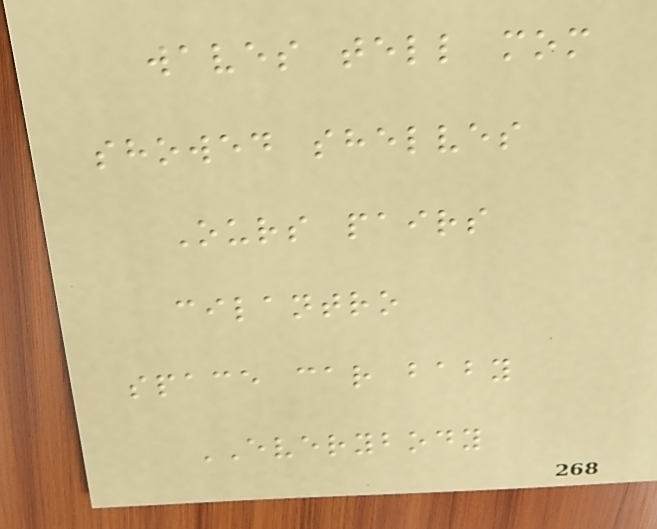waves tell mom
showed shelves
Ours pairs
cilantro
space car baby
EVERYBODY
